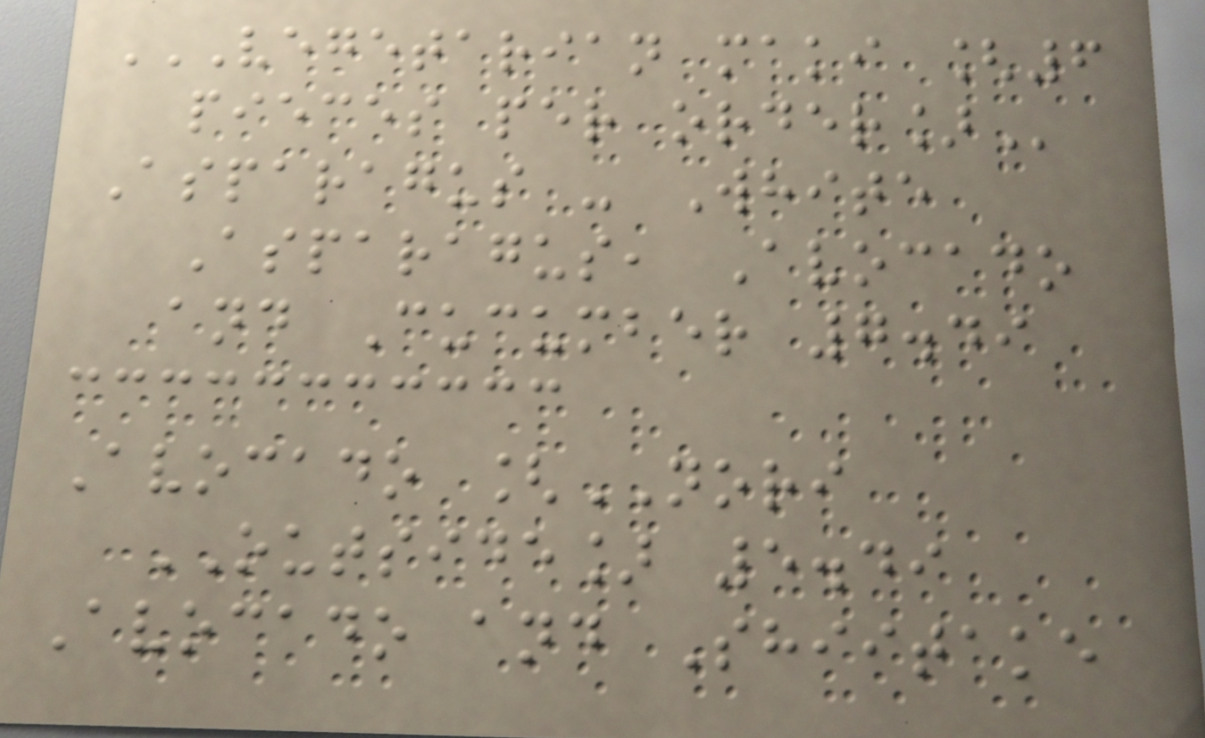VEGETARIAN MAKI [6
PIECES PER ORDER]
Asparagus - White
Asparagus, Avocado
and Cucumber 7.49
Avocado [NORI
OUTSIDE] 5.49
Avocado and Shiitake
